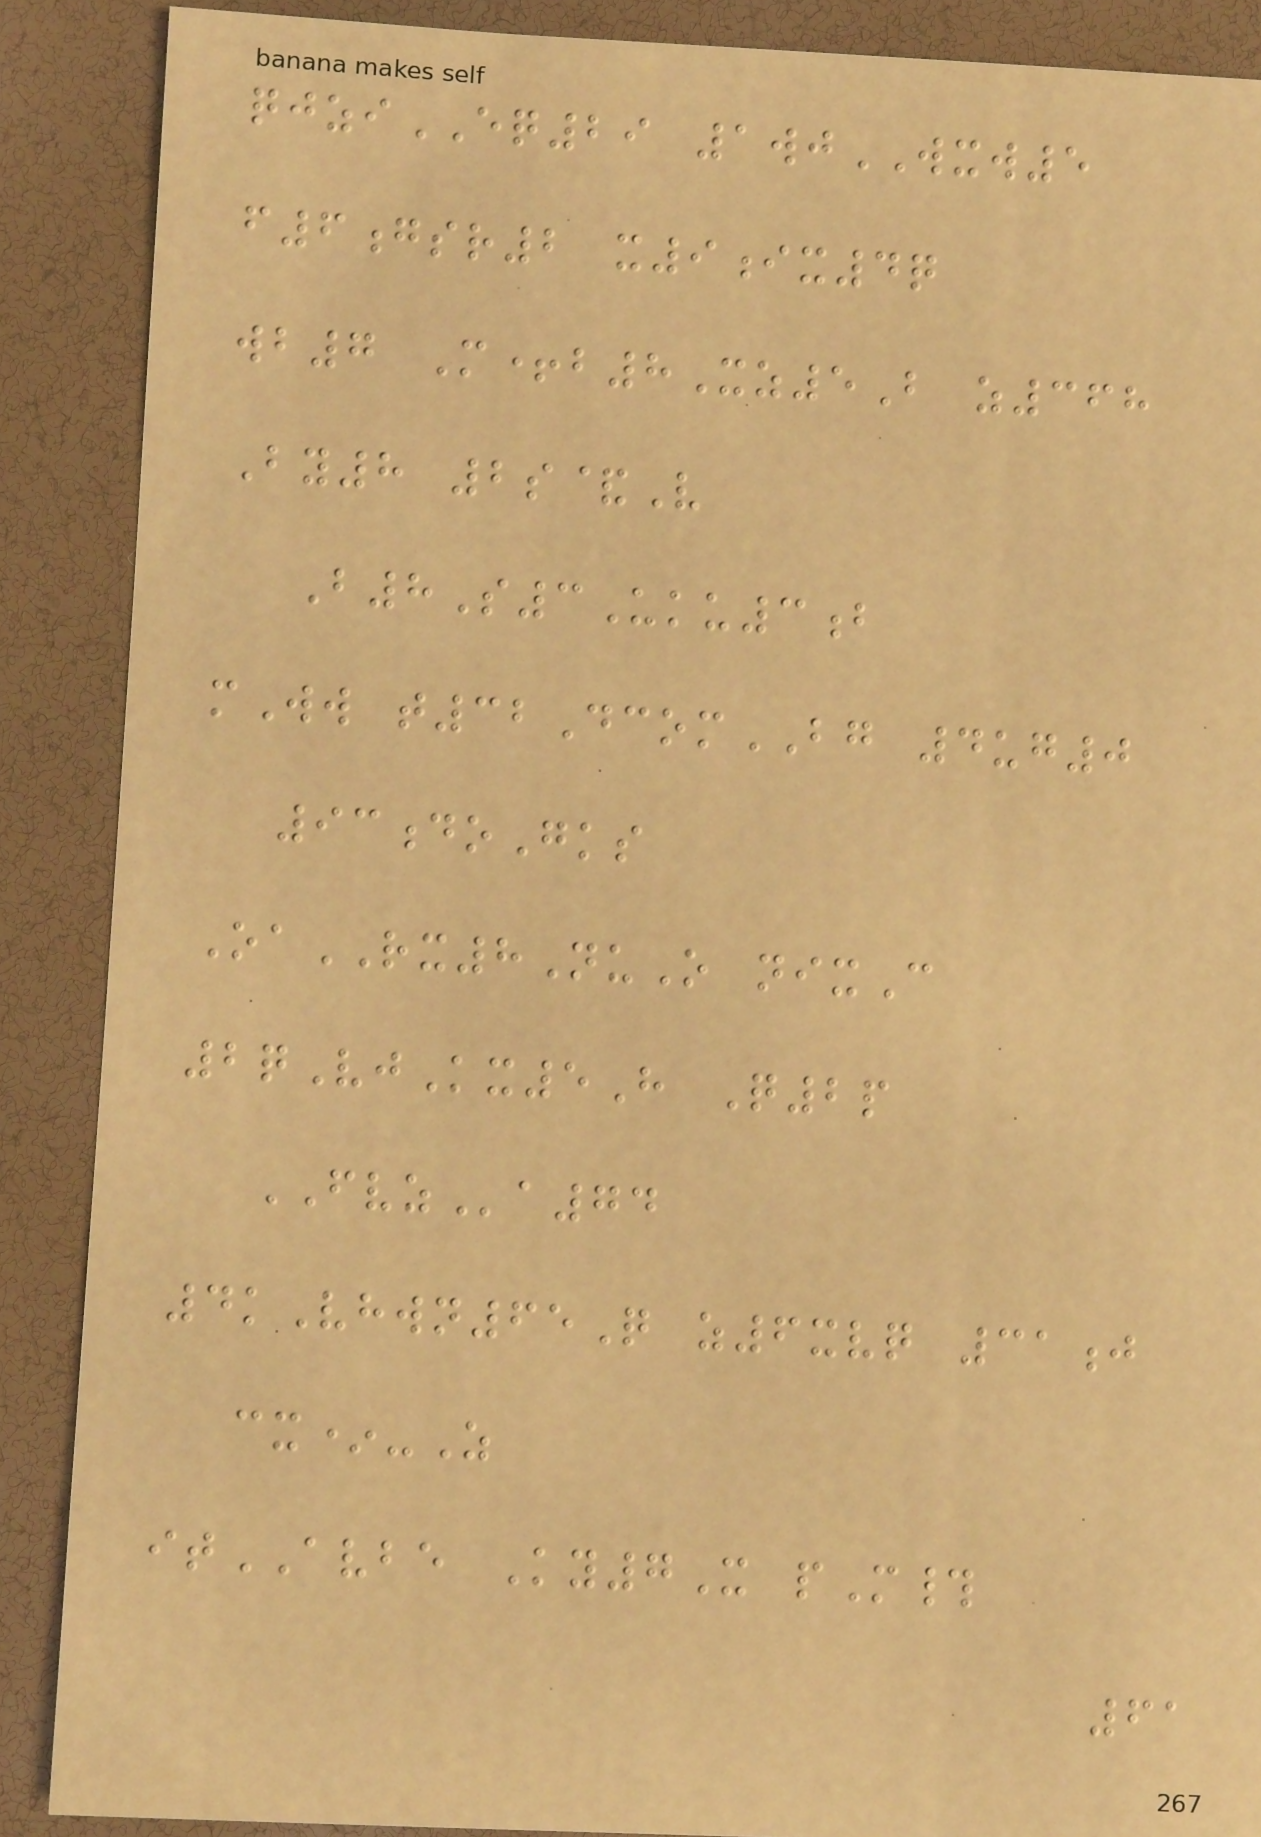qjziEQ29 1wjWXW5
f6gsr2 x9ix4q
wb7 M+b8Xz5B z368
By8 2s&V
B8S3Uku3b
mWw t32DcomBG 4ug0
93doGks
OaRX8NuO nixC
2qVjKx5H Q2p
FVZa74
4kVhwn65Q z6xvq 31j
cx*-Z
itAVBE Ky7X pM#
61
